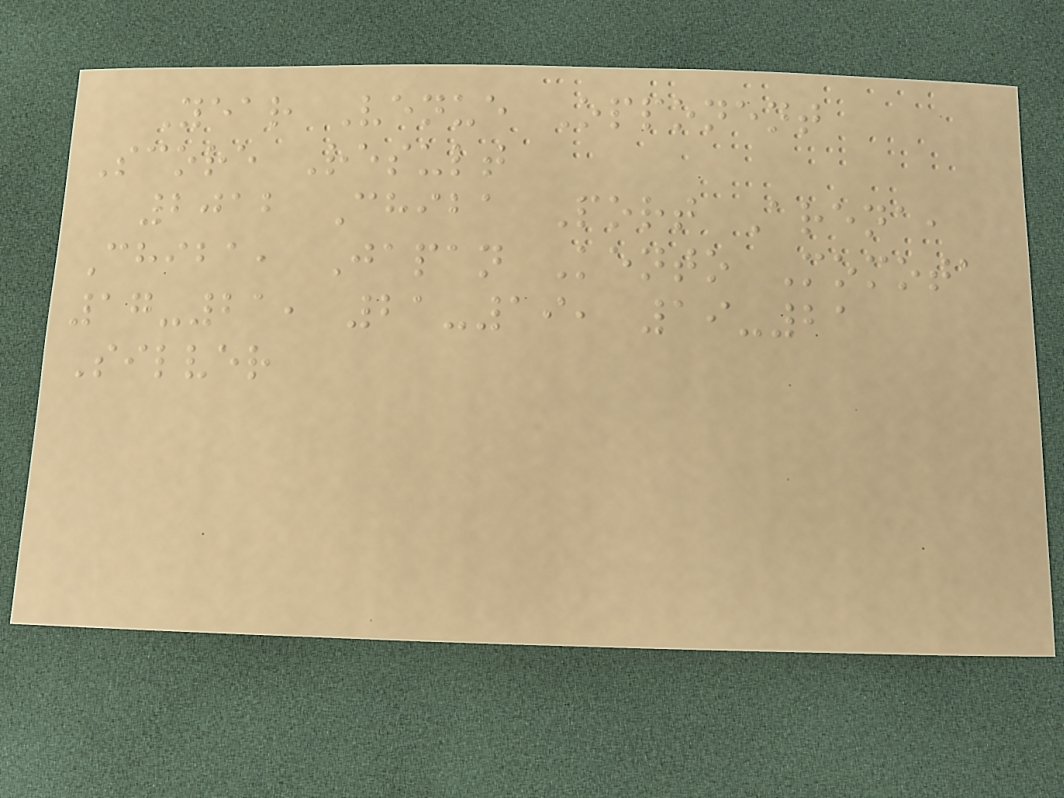Year Venue Opponent
Score Result
2012 Chiba Port Arena,
Chiba, Japan Kento Momota
17-21, 21-19, 19-21
Silver
